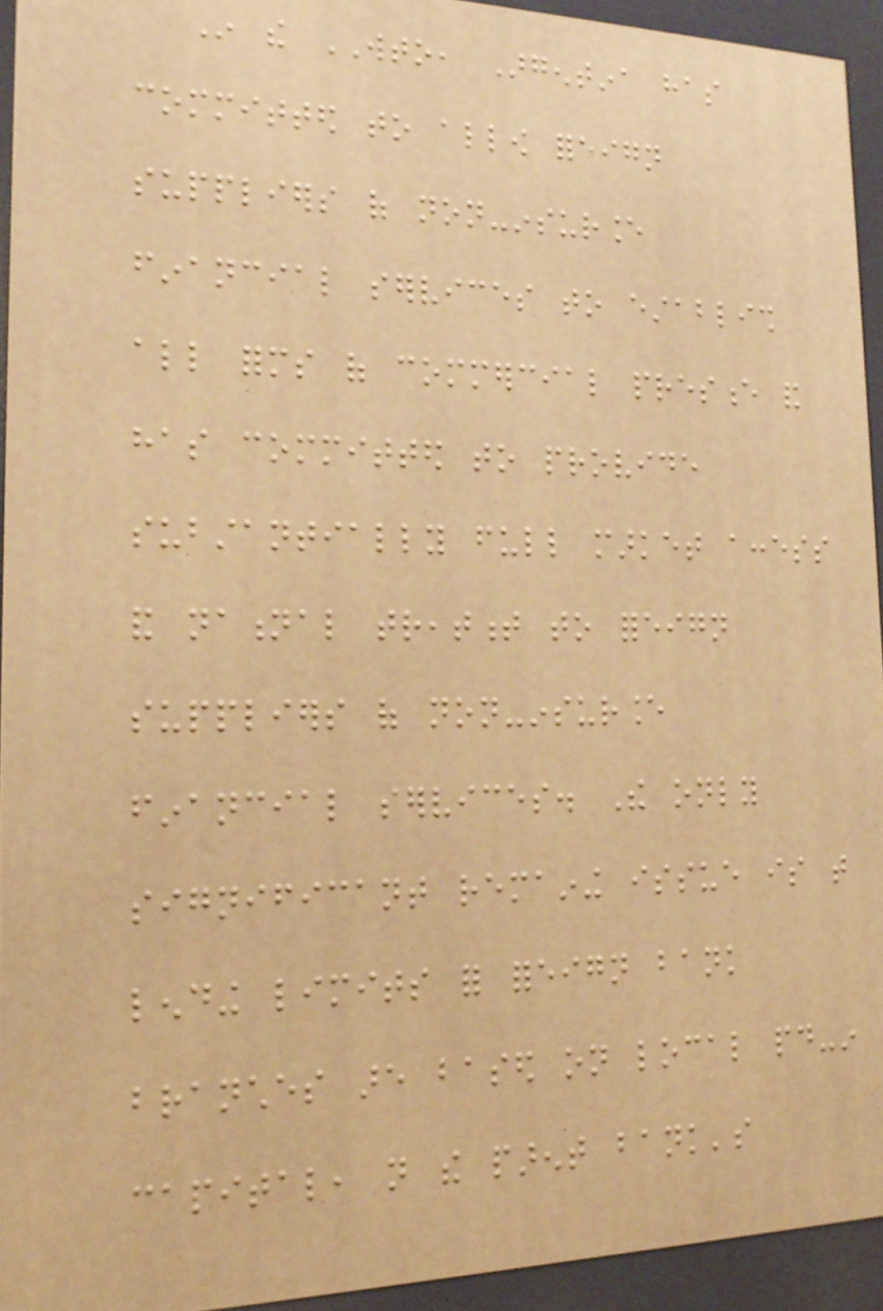In the WTO, Argentina has
committed to allow foreign
suppliers of non-insurance
financial services to establish
all forms of commercial presence and
has committed to provide
substantially full market access
and national treatment to foreign
suppliers of non-insurance
financial services. The only
significant remaining issue is that
lending limits for foreign bank
branches are based on local paid-in
capital, not the parent bank's
